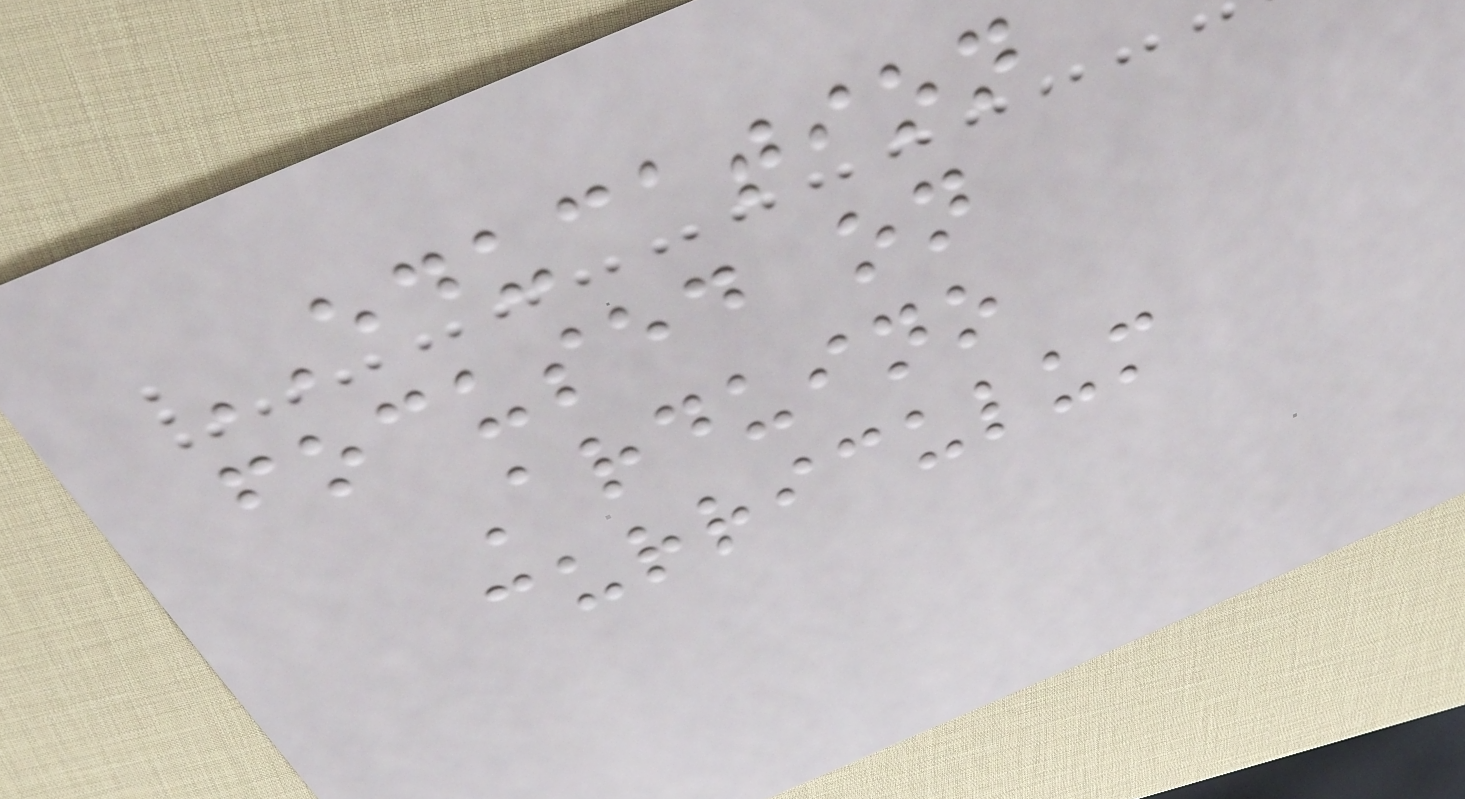EDUCATION
focused on
Arduino
curriculum
